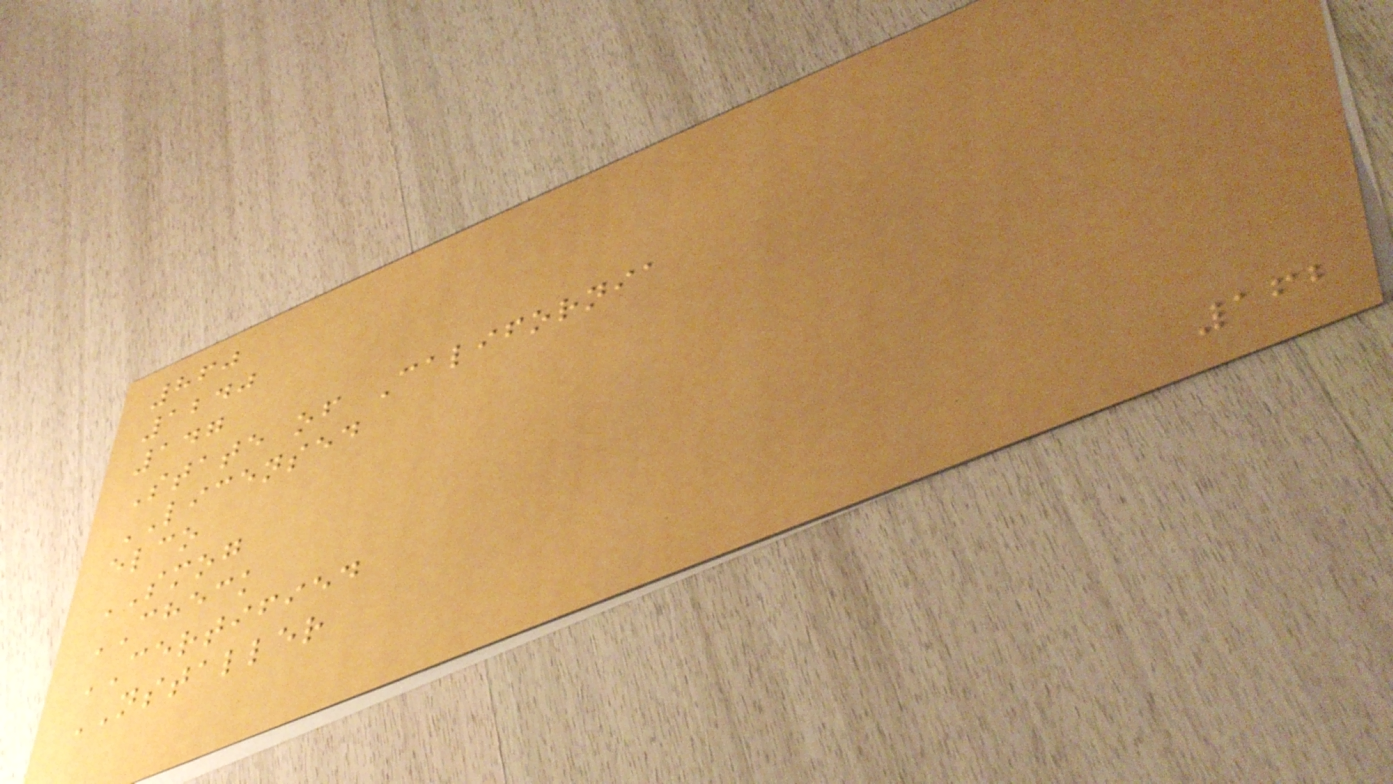860
1240
147
State of California
LICENSED
elco
SMOG
CHECK
CERTIFIED
NSTALLER
162
